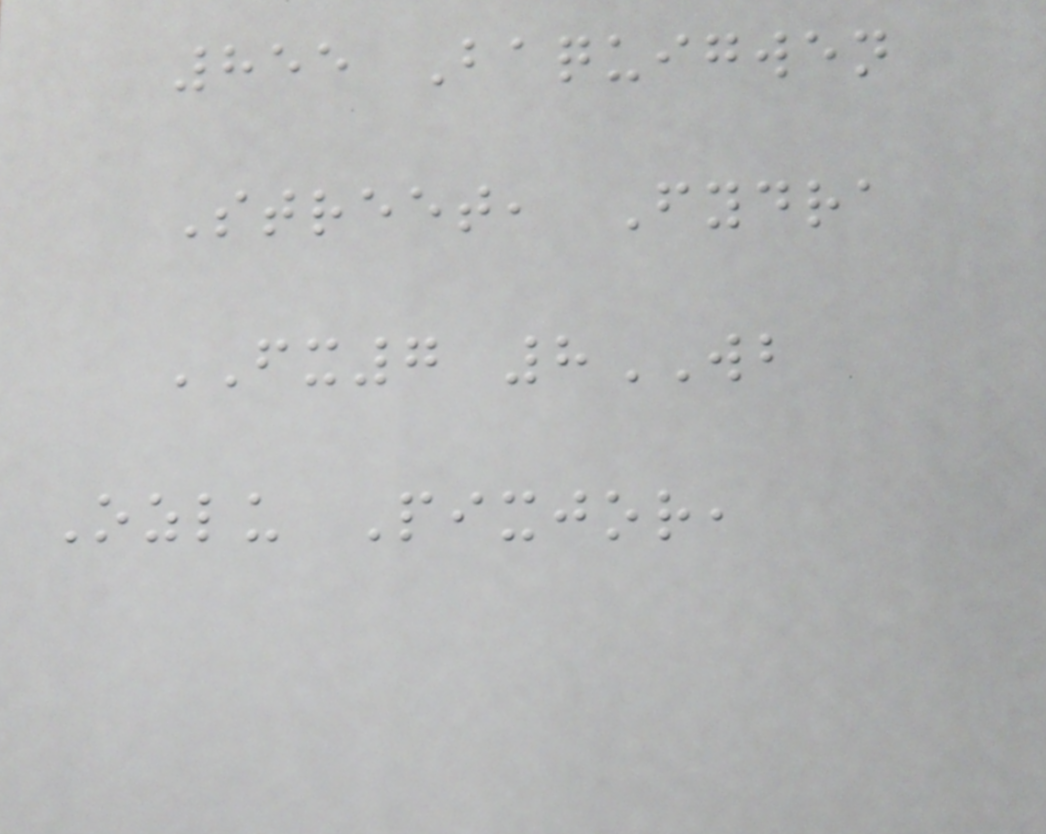855 Baquigwen
Street, Fydra
FX7 8WB
Ozlu Pixjor,
